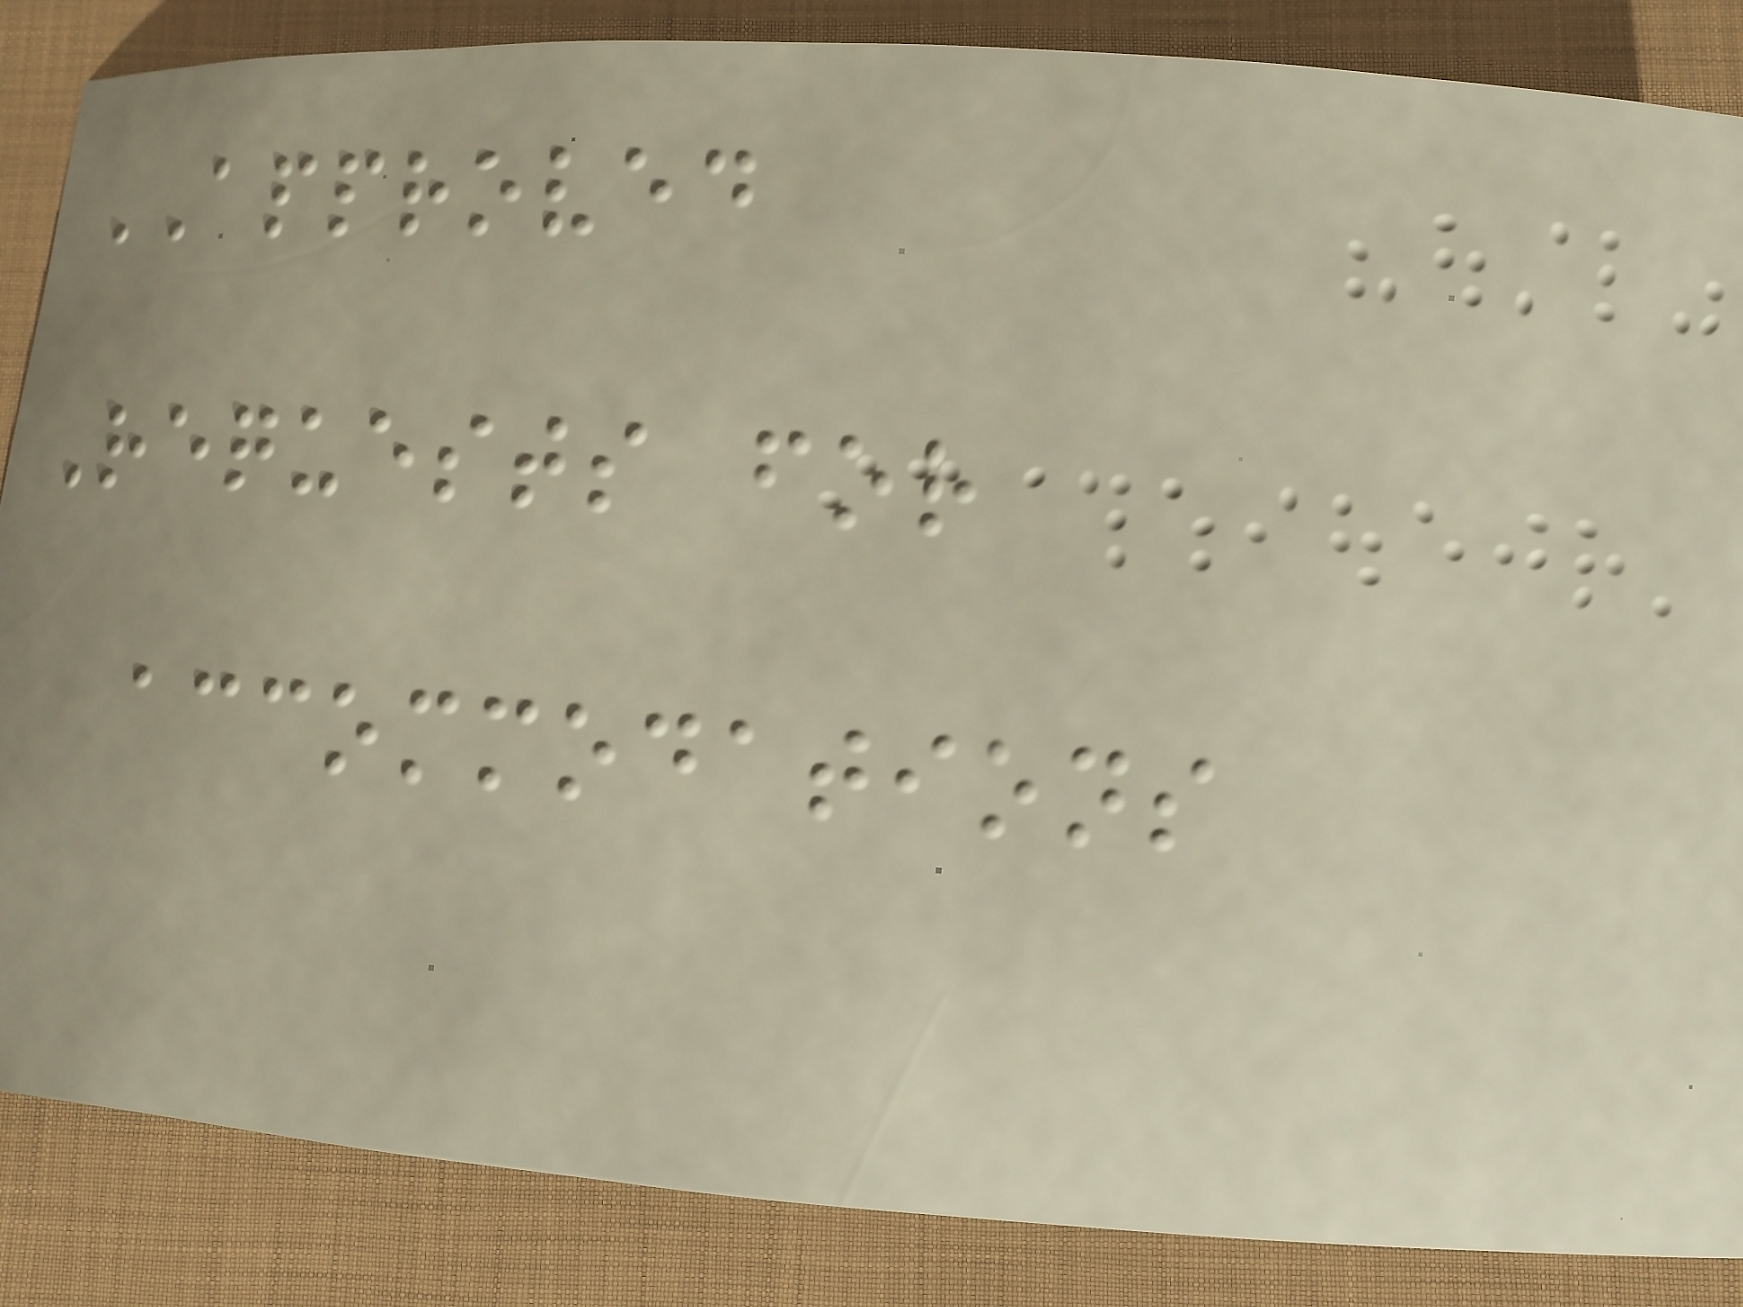APPROVED
Requests for
accommodations
